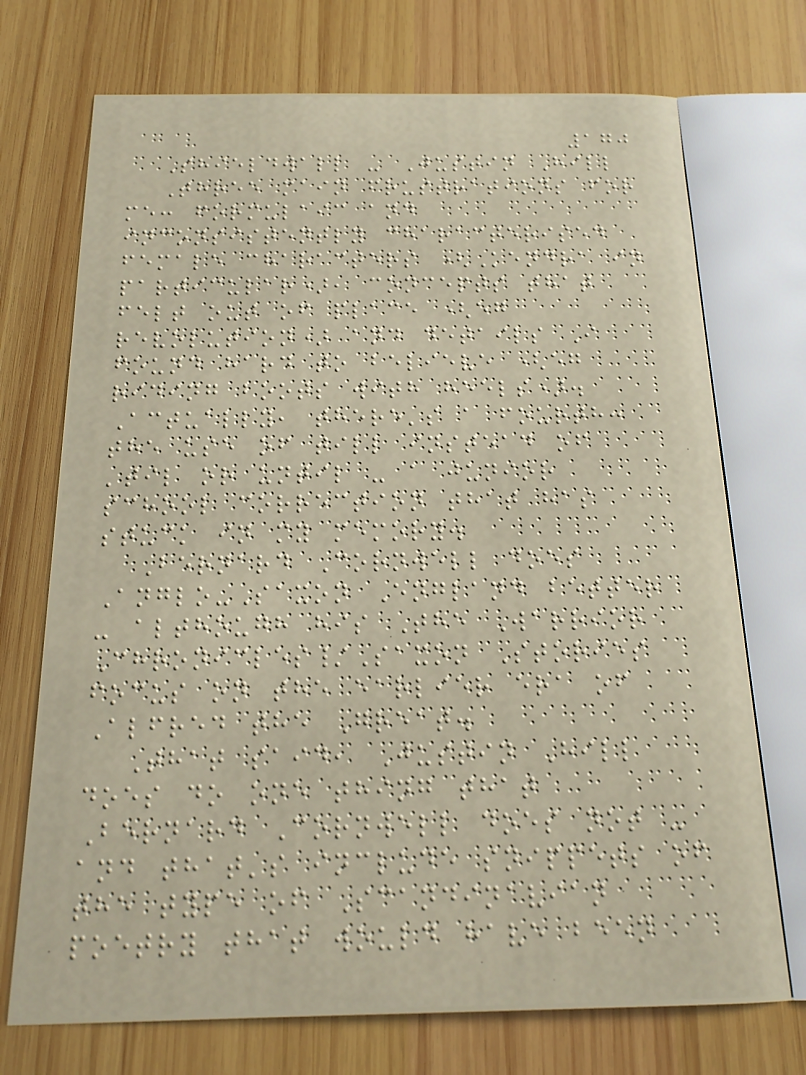170
Shieldwall - Justin Hill
Three main frustrations for
me: formulaic and
inconsistently characterised
female characters (Kendra in
particular), concepts that
felt out of place (eg
revolution) and details I
found hard to believe (eg
riding boots with heels).
Actually, there's a fourth:
the use of till instead of
'til or until - a junior
school correction that has
stuck in my memory.
Bernard Cornwell does
Anglo-Saxon England better
- although his The Warrior
Chronicles/Saxon Stories
focus on the earlier era of
Alfred the Great.
That said, Justin Hill
does do one thing that
Bernard Cornwell does not -
and that's include snippets of
the type of Scandinavian
poetry that would have been
